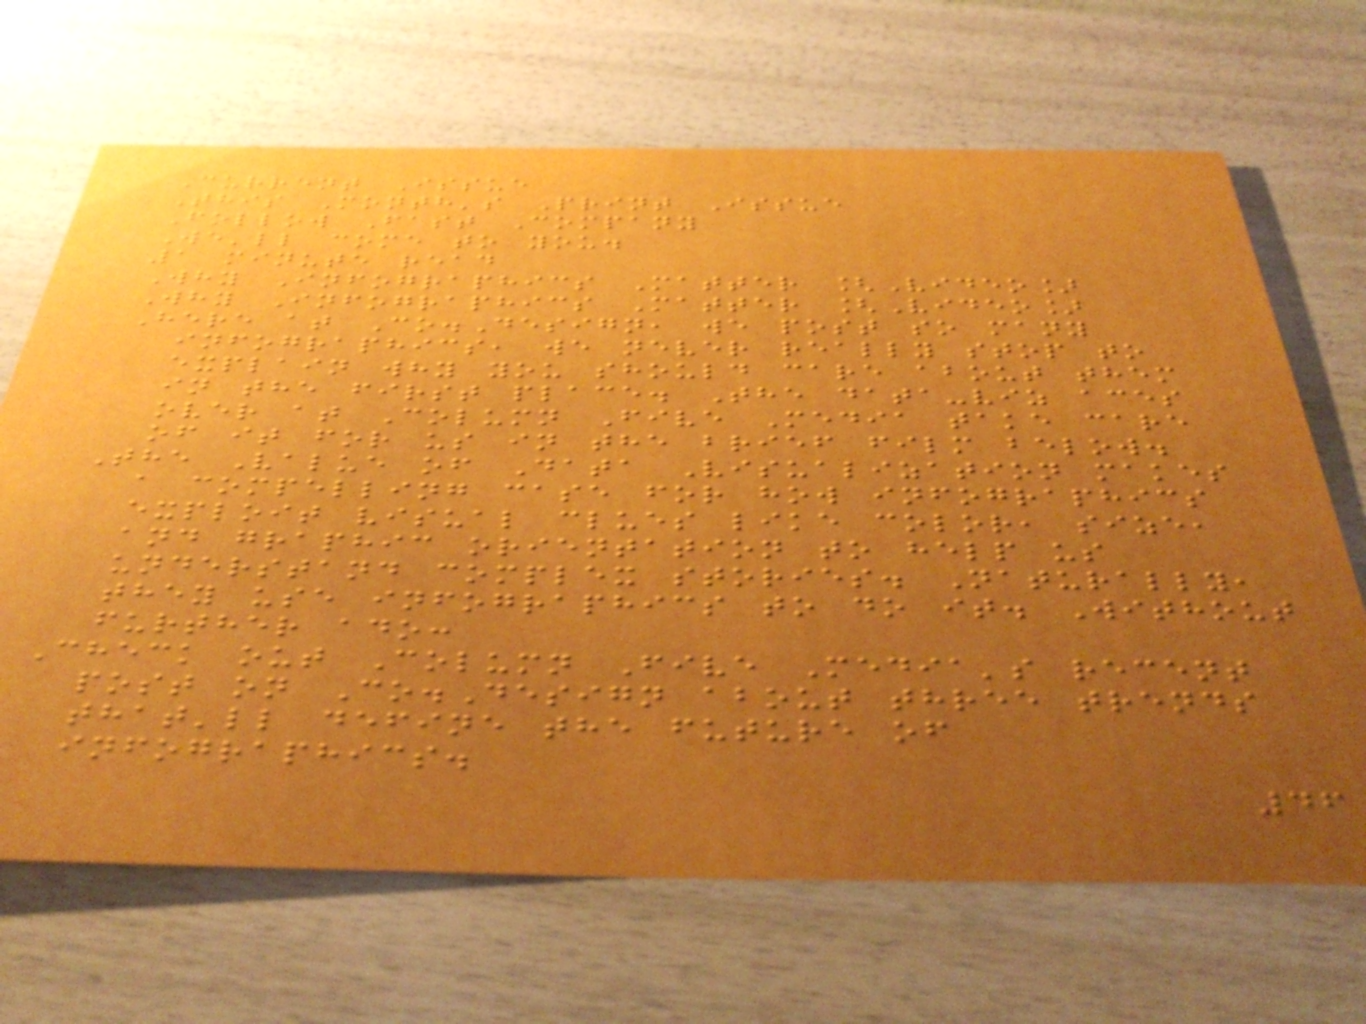Current Issue
This Month's Print Issue
Follow Fast Company
We'll come to you.
1 minute read
Why Infographics Matter [Video]
Why Infographics Matter [Video]
Here at Co.Design, we post so many
infographics, we never really stop to
explain why you should care about them
in the first place. The data-viz aces
over at Column Five Media take care
of it for us in the brief film below.
The Value of Data Visualization makes
a compelling case for how infographics
exploit visual clues like color, size,
and graphic orientation to help us
understand complex stories. Naturally,
they use infographics to do it. Without
further ado:
Check out Column Five Media's recent
post on Co.Design about three trends
that'll define the future of
infographics.
46
